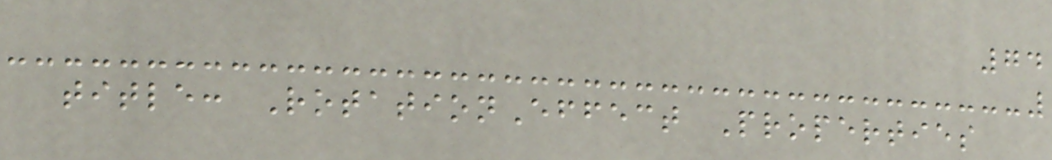74
title: RotationEffect Properties
